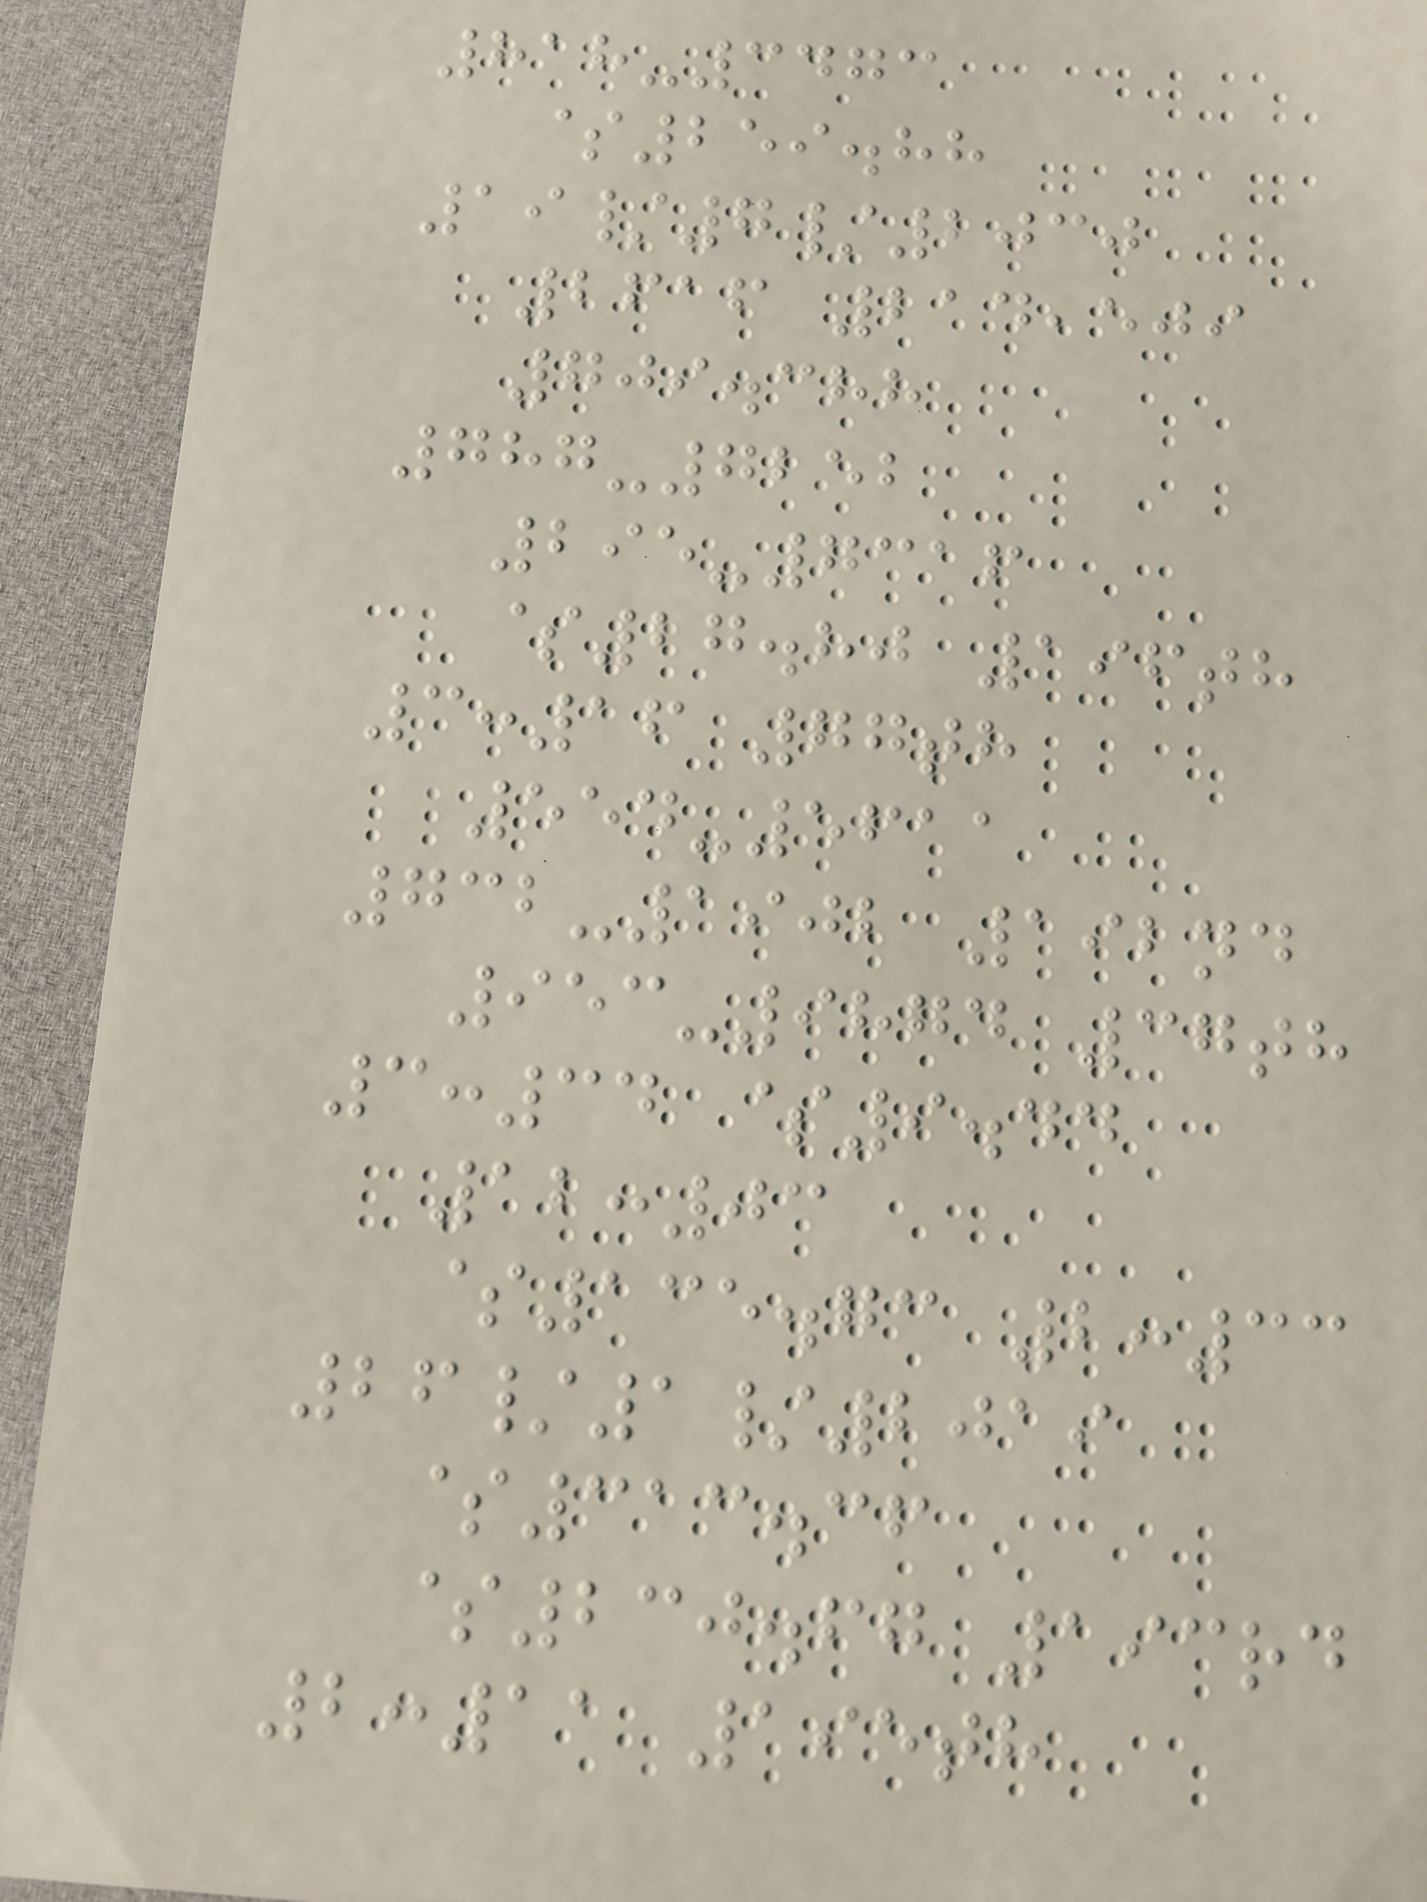818-3473
$259.88
19/7/2030
2616 214,509
709.388
787-7252
295-7316
$27.80 196th
3:16 77th
554-5611
732-1902 192nd
953-9874 37th
3:34 $9.44
12:03
$135.73 2:33
26/1/2019
$313.36
$230.67 193rd
2:11 195th
